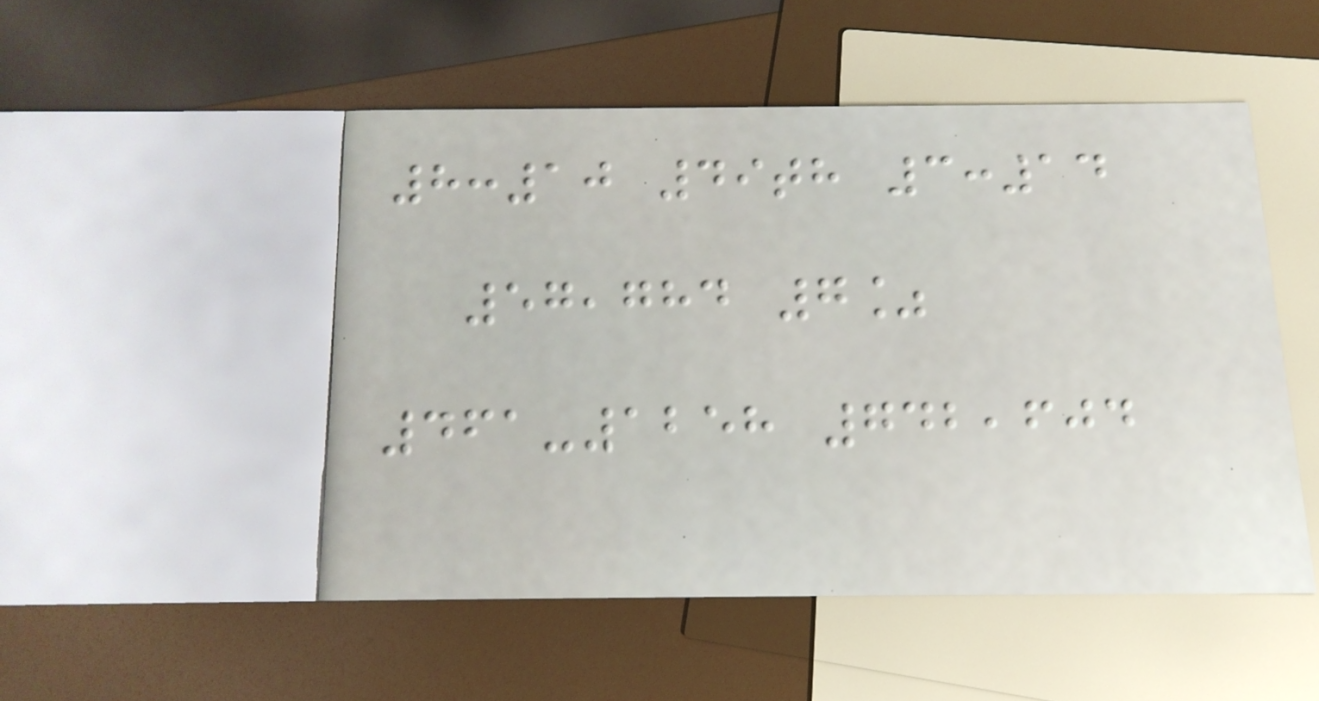8:10 49th 3:14
57,784 7%
461-1258 742,604
